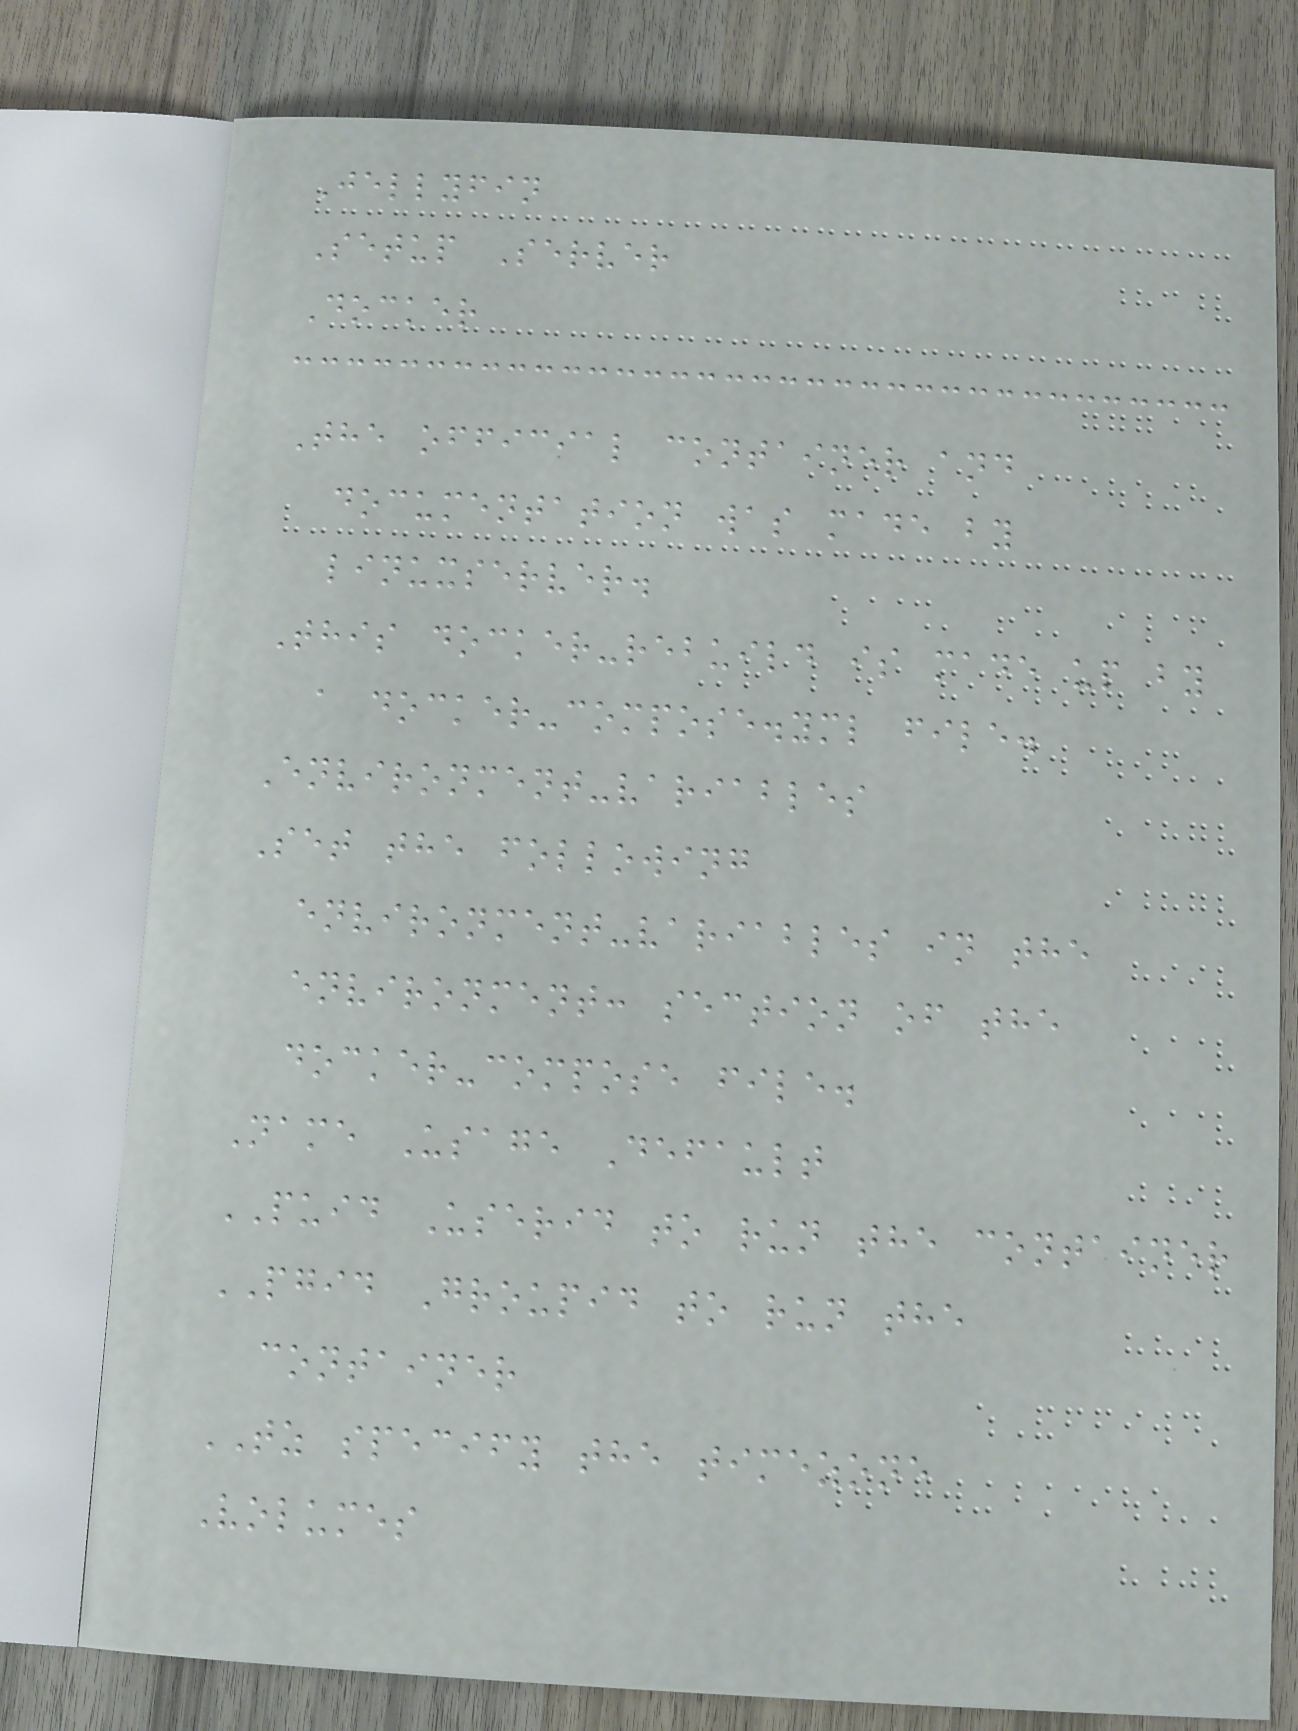Jellyfin
Setup Server
Docker
The official container and
documentation was made by
linuxserver.
This docker-rebuild is made up by
a docker-compose.yml file.
Environment-variables
Set the following
environment-variables in the
environment: section of the
docker-compose file.
Name Usage Default
PUID Userid to run the container
PGID Groupid to run the
container
TZ specify the timezone
Volumes
